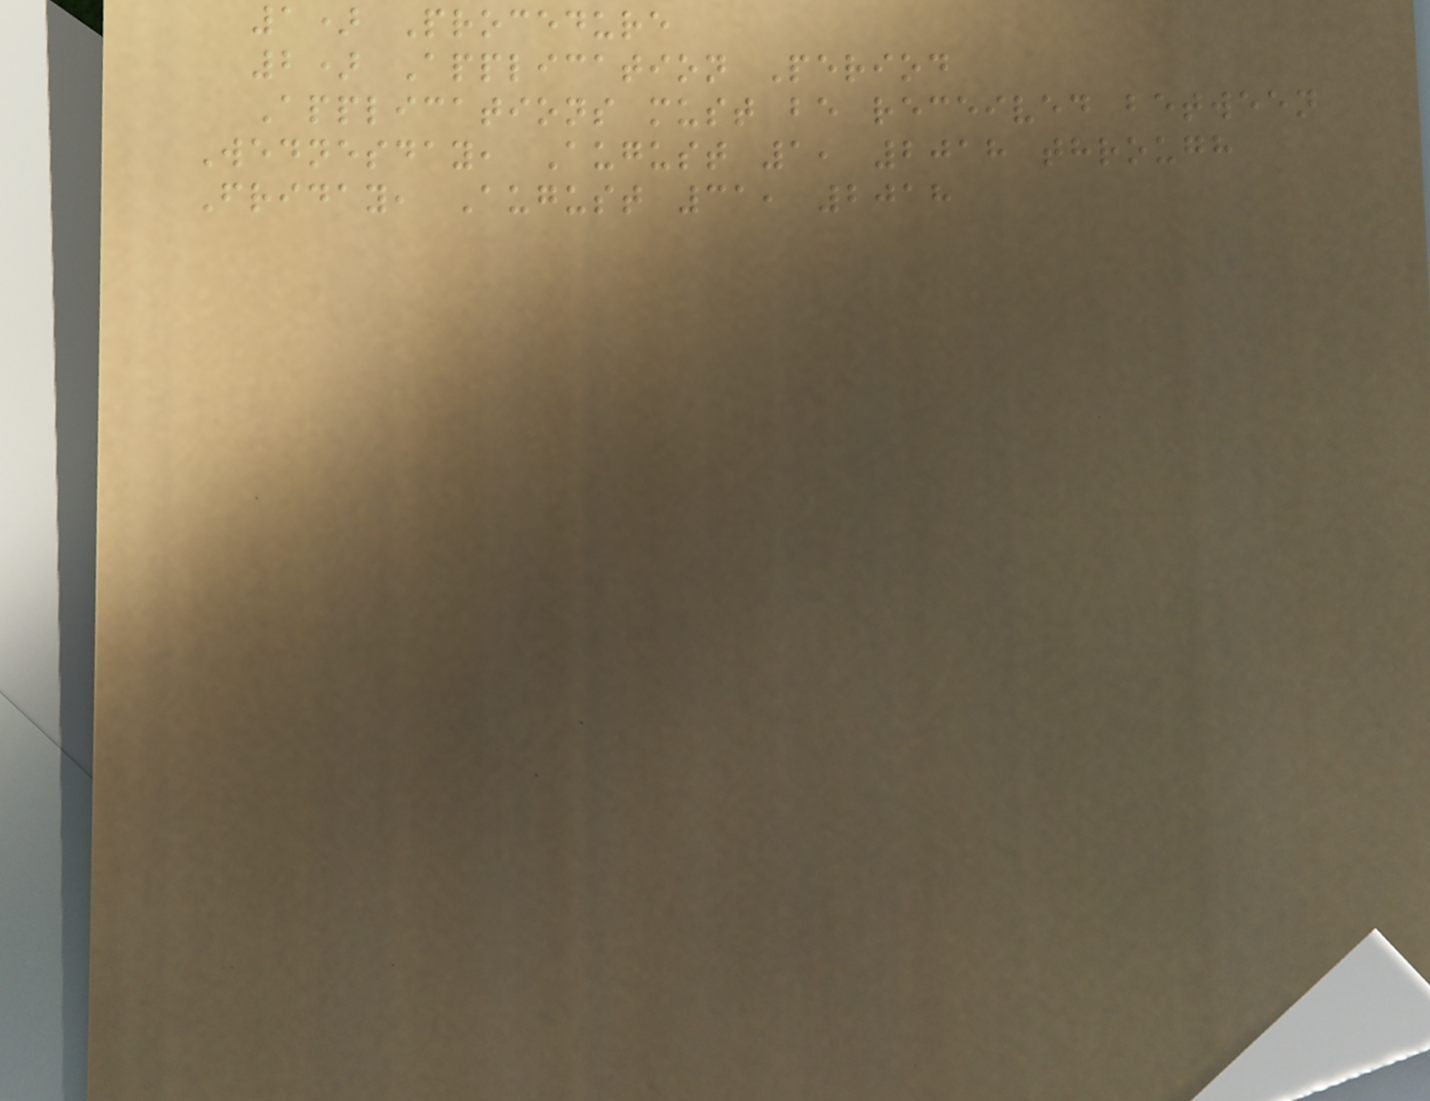1) Procedure
2) Application Period
Applications must be received between
Wednesday, August 1, 2018 through
Friday, August 31, 2018
